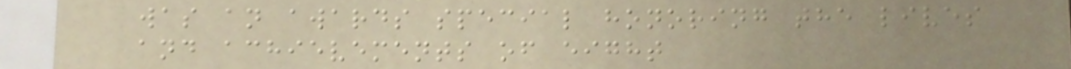was an awards special honoring the lives
and achievements of eight
